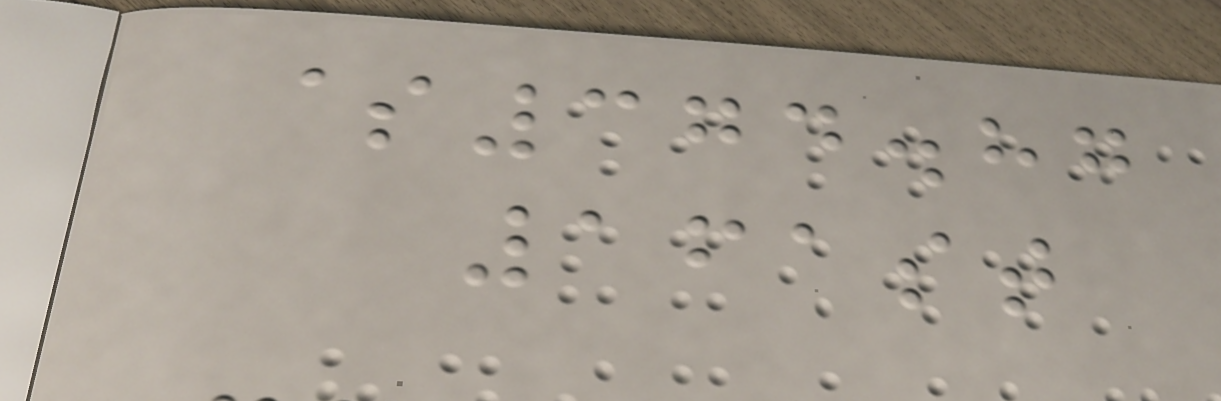$374.87
161st
